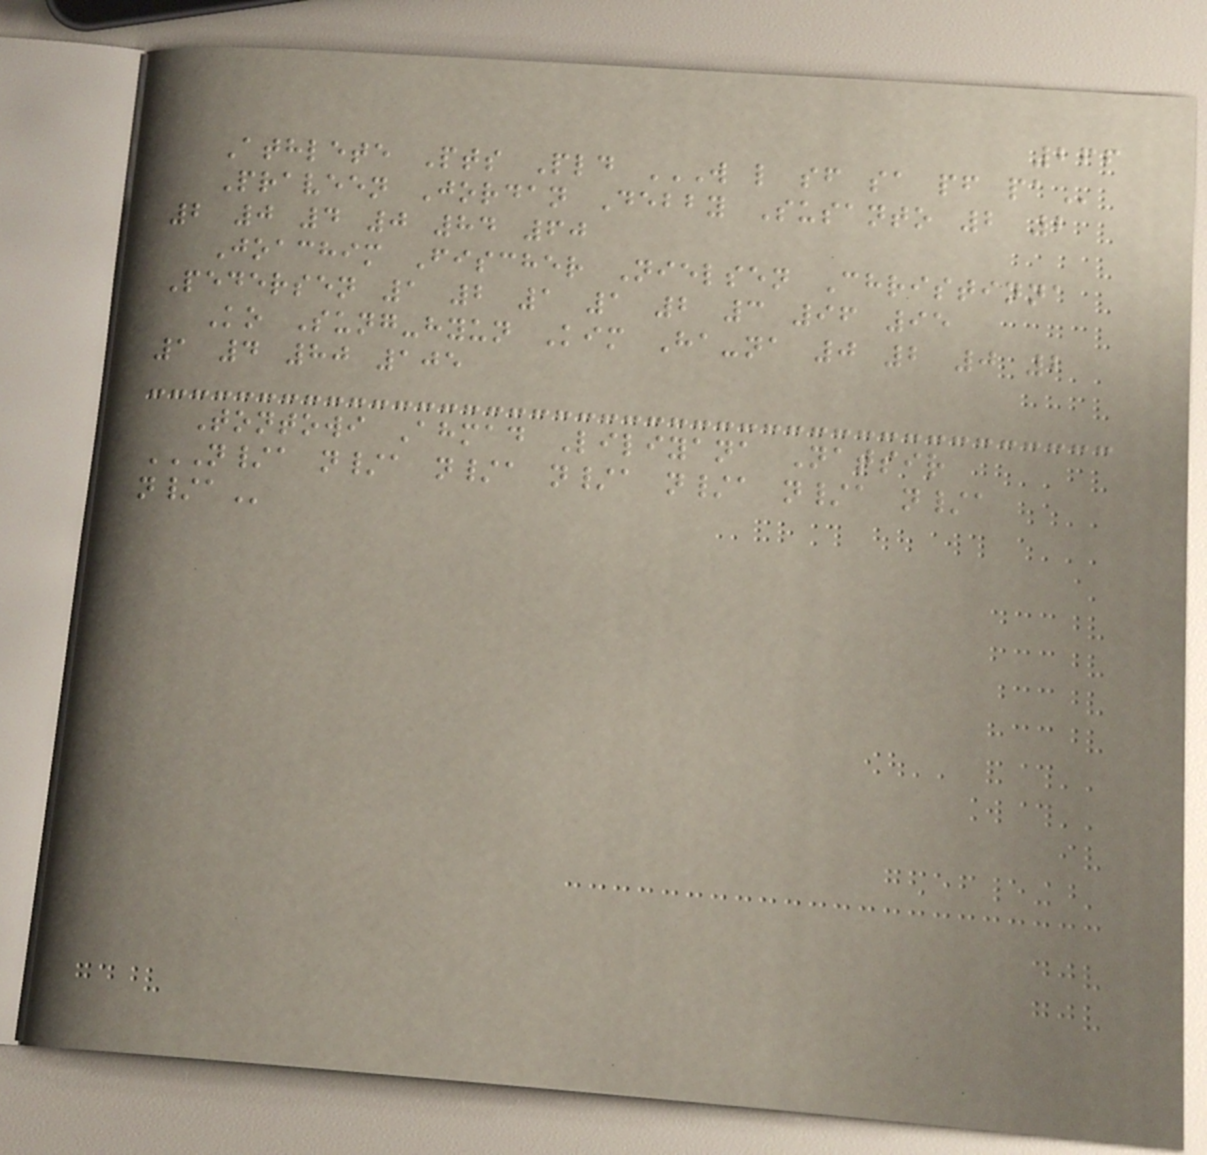266
Athlete Pts Pld W L SF SA PF PA
Praveen Jordan Debby Susanto 2 2
2 0 4 0 84 60
Joachim Fischer Nielsen Christinna
Pedersen 1 2 1 1 2 3 96 95
Ko Sung-hyun Kim Ha-na 0 2 0 2
1 4 80 105
Tontowi Ahmad Liliyana Natsir
N/A N/A N/A N/A N/A N/A N/A
N/A
